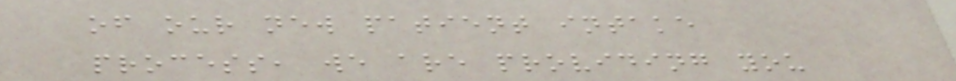of our new patient intake
process, we are providing you
